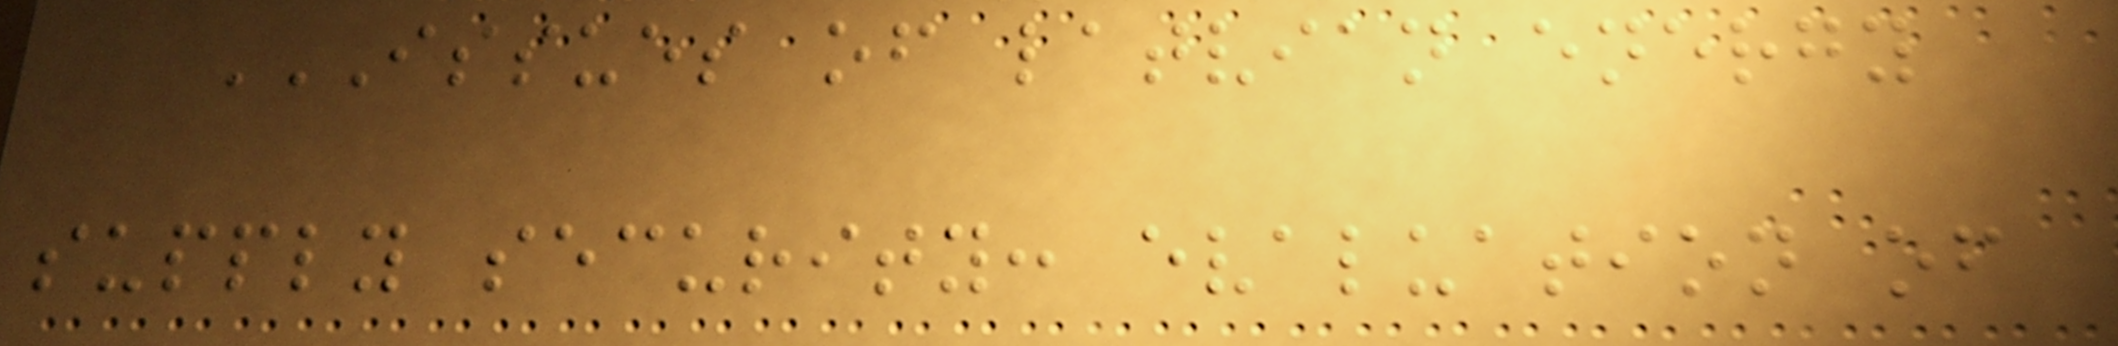ISSUES OF LATVIAN ENERGY
SUPPLY SECURITY: EVALUATION OF
